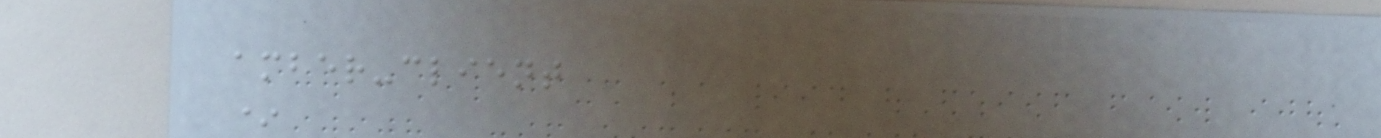amber-client
*
